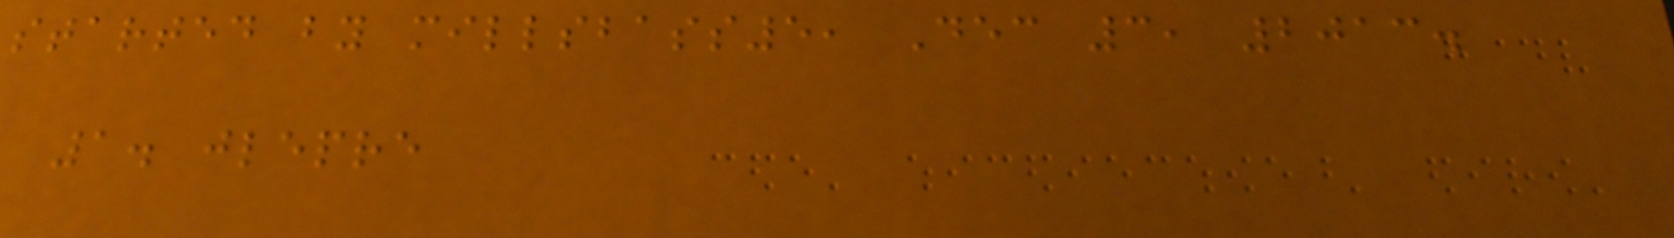started by millsbass5, Dec 3, 2013.
1. jlepre
